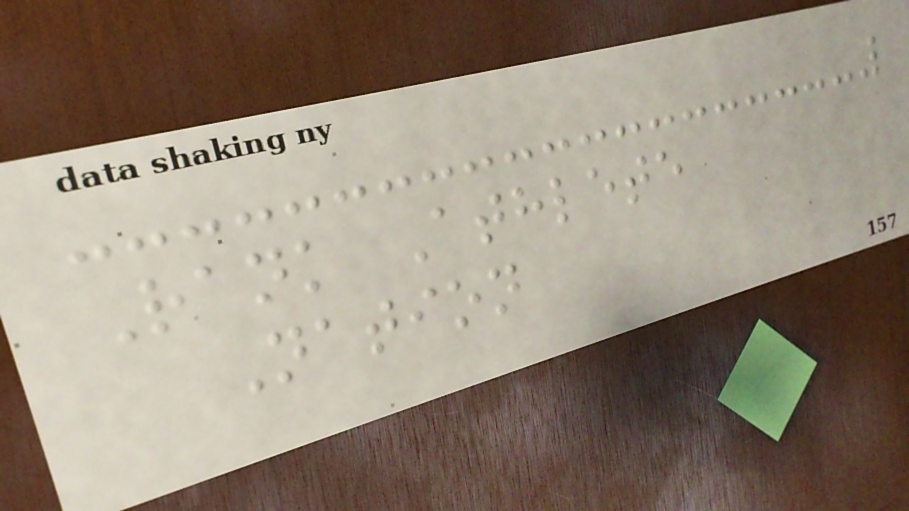Rank Athlete
Nation
